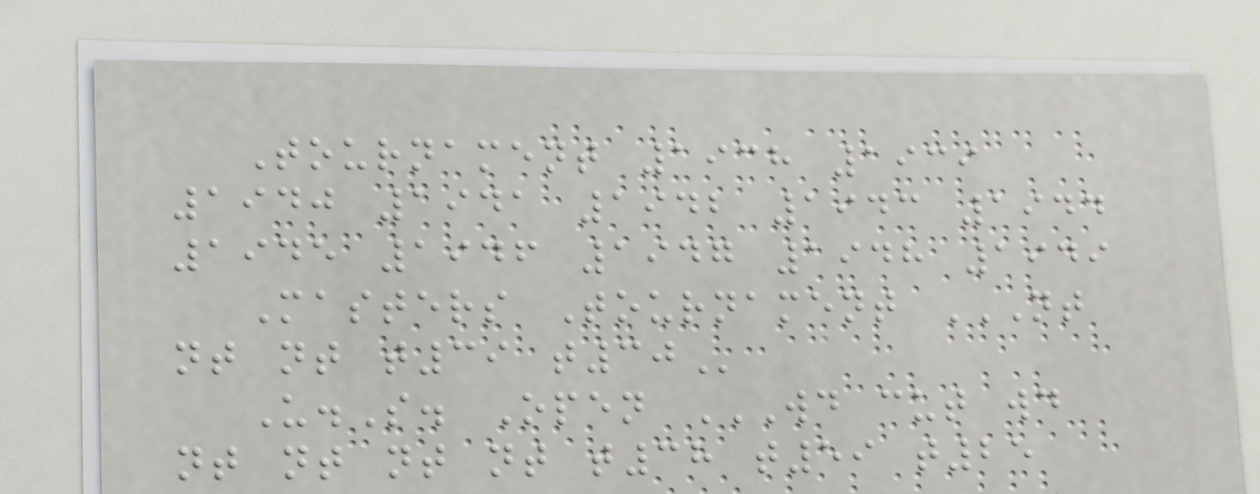Tournament 1938 1939
1940 1941 1942 1943 1944
1945 1946 1947 1948 1949
Masters Tournament NT
NT NT T39 T30
U.S. Open WD CUT WD
NT NT NT NT T38 T59 T25
